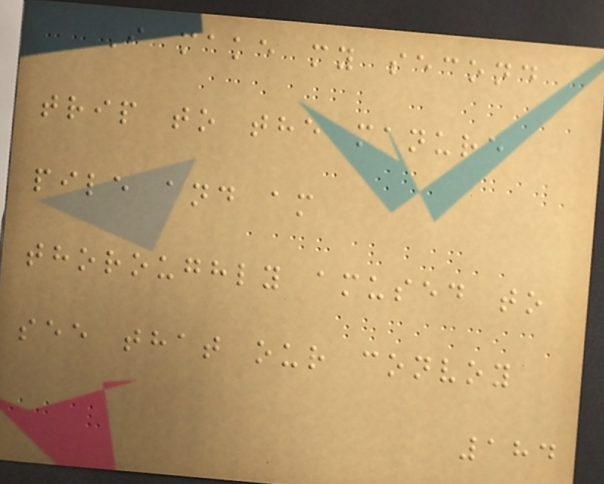I make my second
trip to the manure
pile and am
thoroughly amused to
see that our convoy
184
